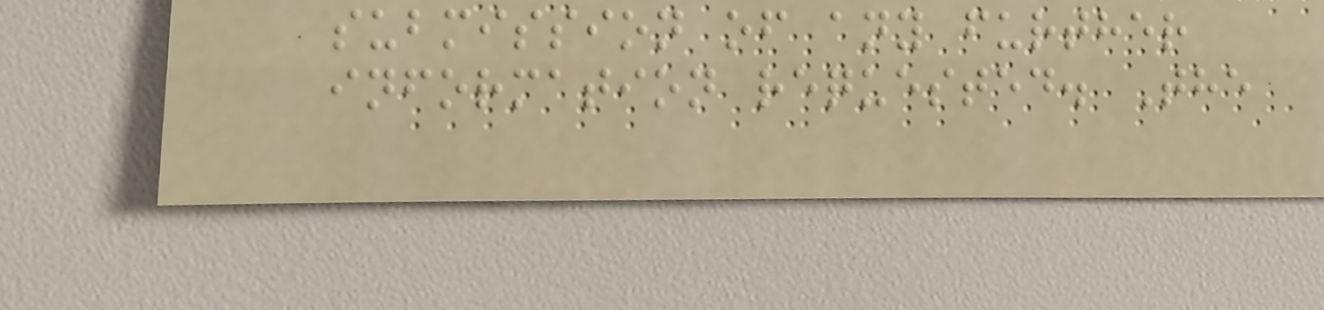submission of any further
information requested. The
